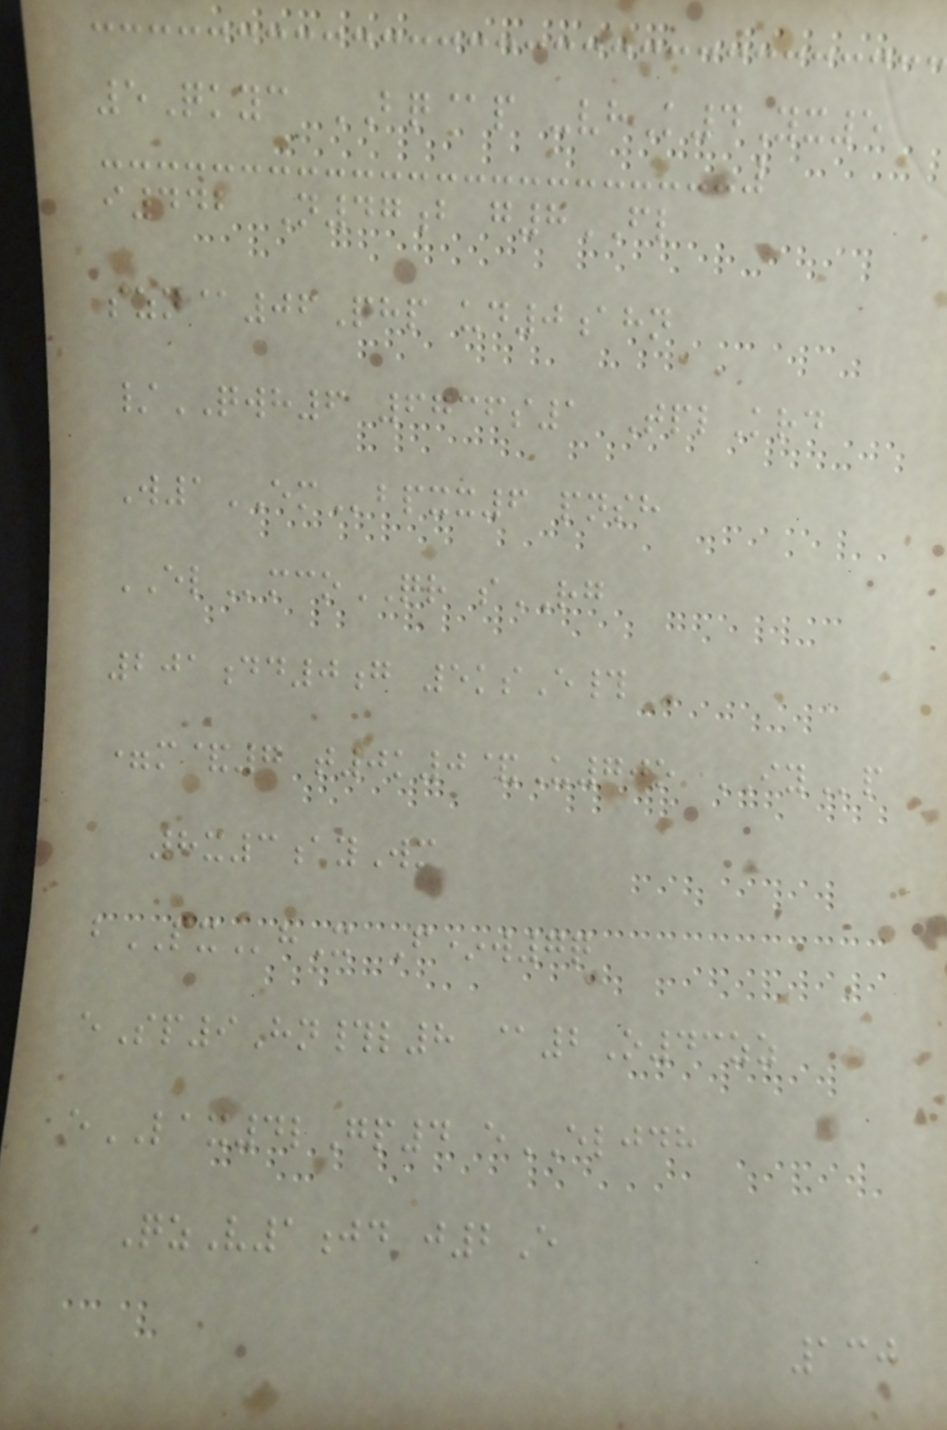5Qkyc BQ@p -vhK4Yx5
i442 N47b g8FL
szn@06Php ud0ahn
/QWH6 6736s1 TplKrd
W1EMbpxx6 pnsh
ELmcoQR sRG
201dd0g 5ksE#
=m&7 t0k0&U70o IYp
8x3ayWm
bPXhX F*w7q
eSp9Hn#l8 @2O43zz
eLAX4lGp4 eELJDH
QzV1jd j2E
130
